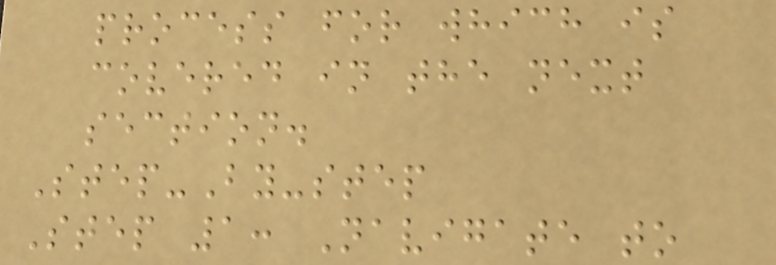process for which is
covered in the next
section.
Step-By-step
Step 1: Navigate to
